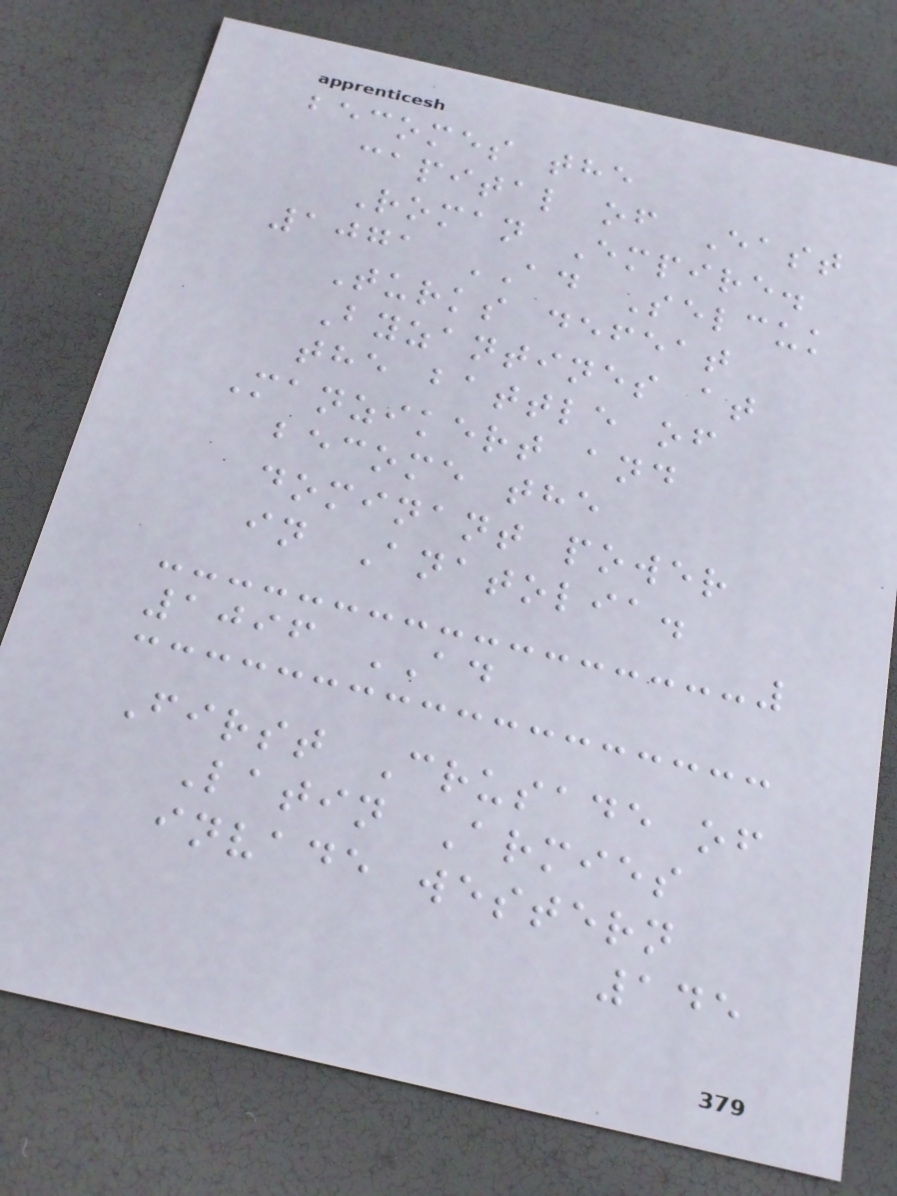becomes the
capital of East
Roman Empire.
1071 AD Selcuk
Turks defeat
Byzantines at
the battle of
Manzikert and
become the
dominant power
in Anatolia.
1096 AD
First Crusade of
Latin Armies
invade western
145
